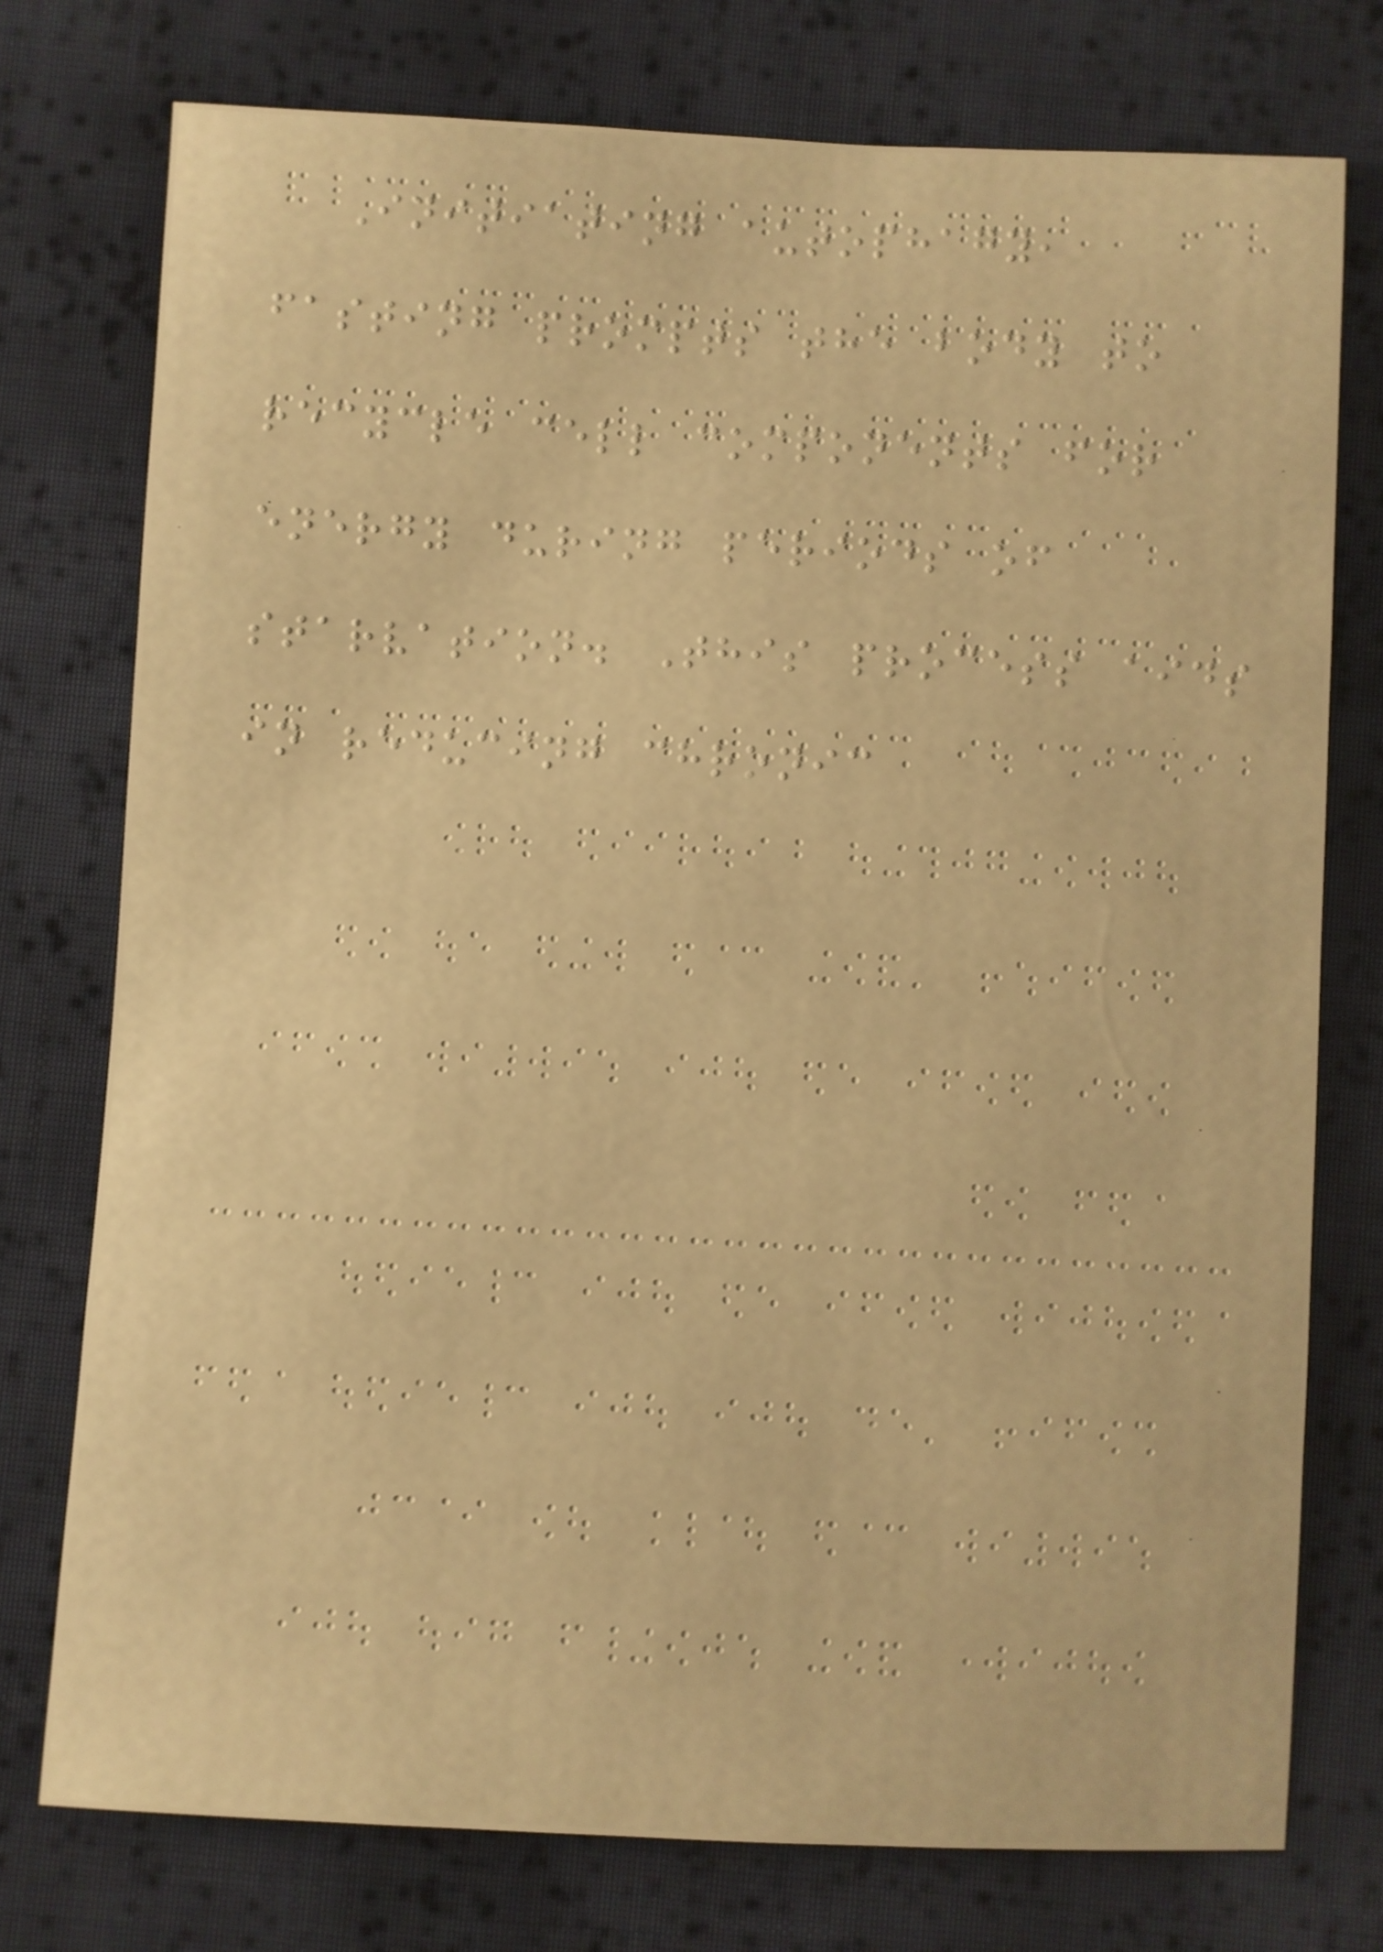Initiating autophagy,
fasting prompts the body to
recycle cell components for
energy during periods of
starvation. This process aids
in reducing chronic
